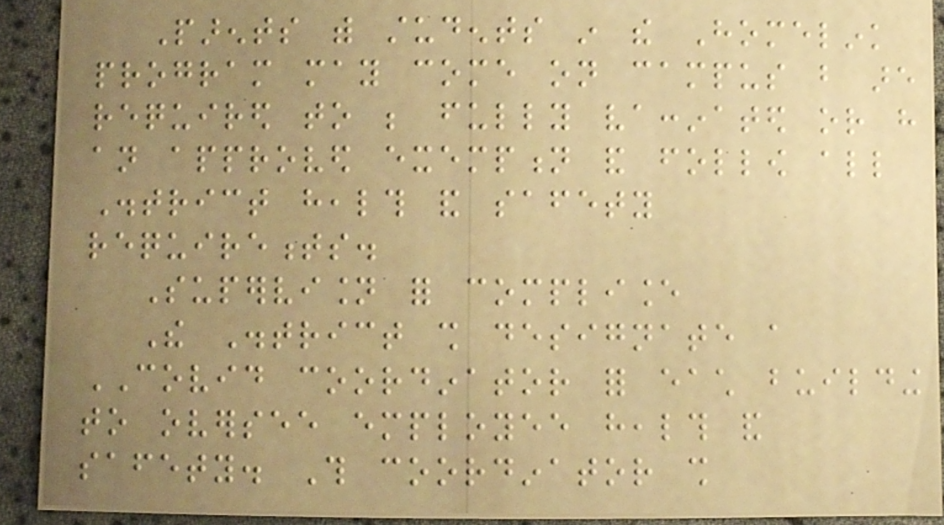Parents with students in the Homelink
program may come on campus but are
required to be fully vaccinated or have
an approved exemption and follow all
District health and safety
requirements.
Supervision for compliance
The District shall designate a
COVID coordinator for each building
to oversee employee health and
safety. This coordinator shall
